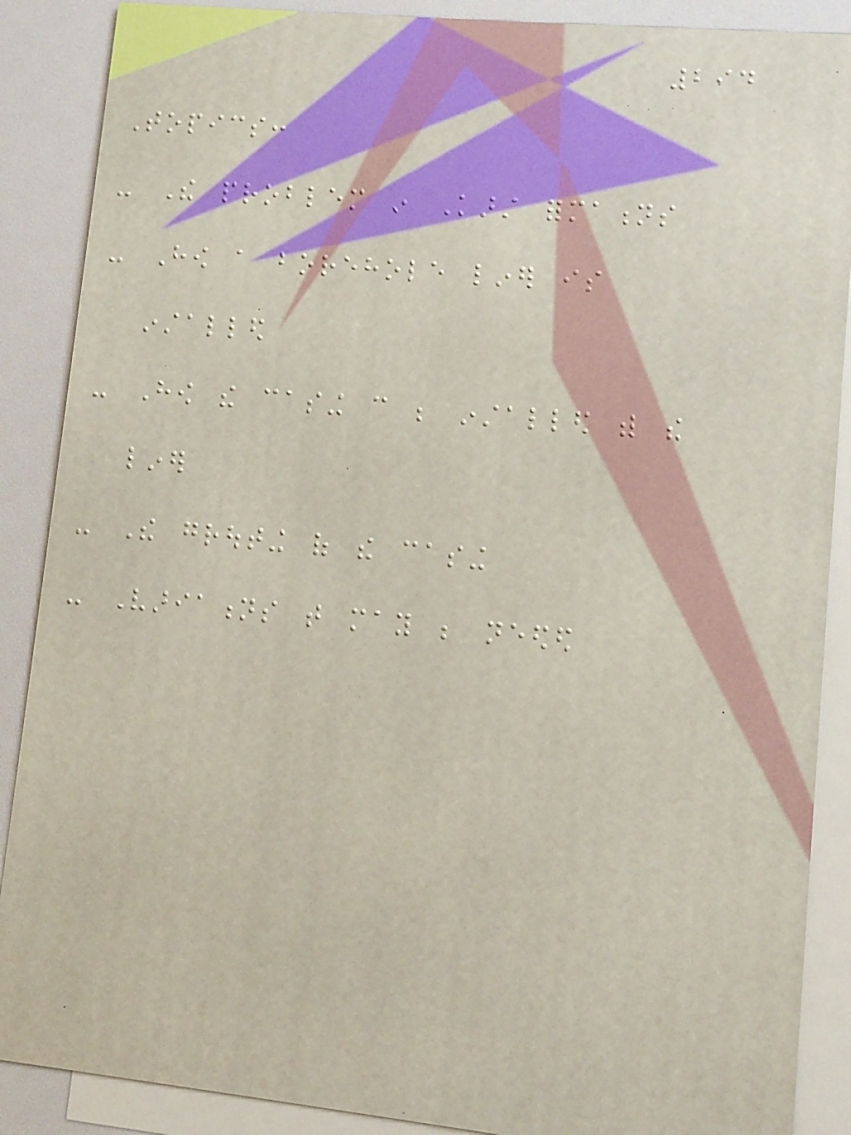294
Topics:
- The problem in Karst formations
- How a borehole liner is
installed
- How the casing can be installed with the
liner
- The grouting of the casing
- Variations that may be needed
